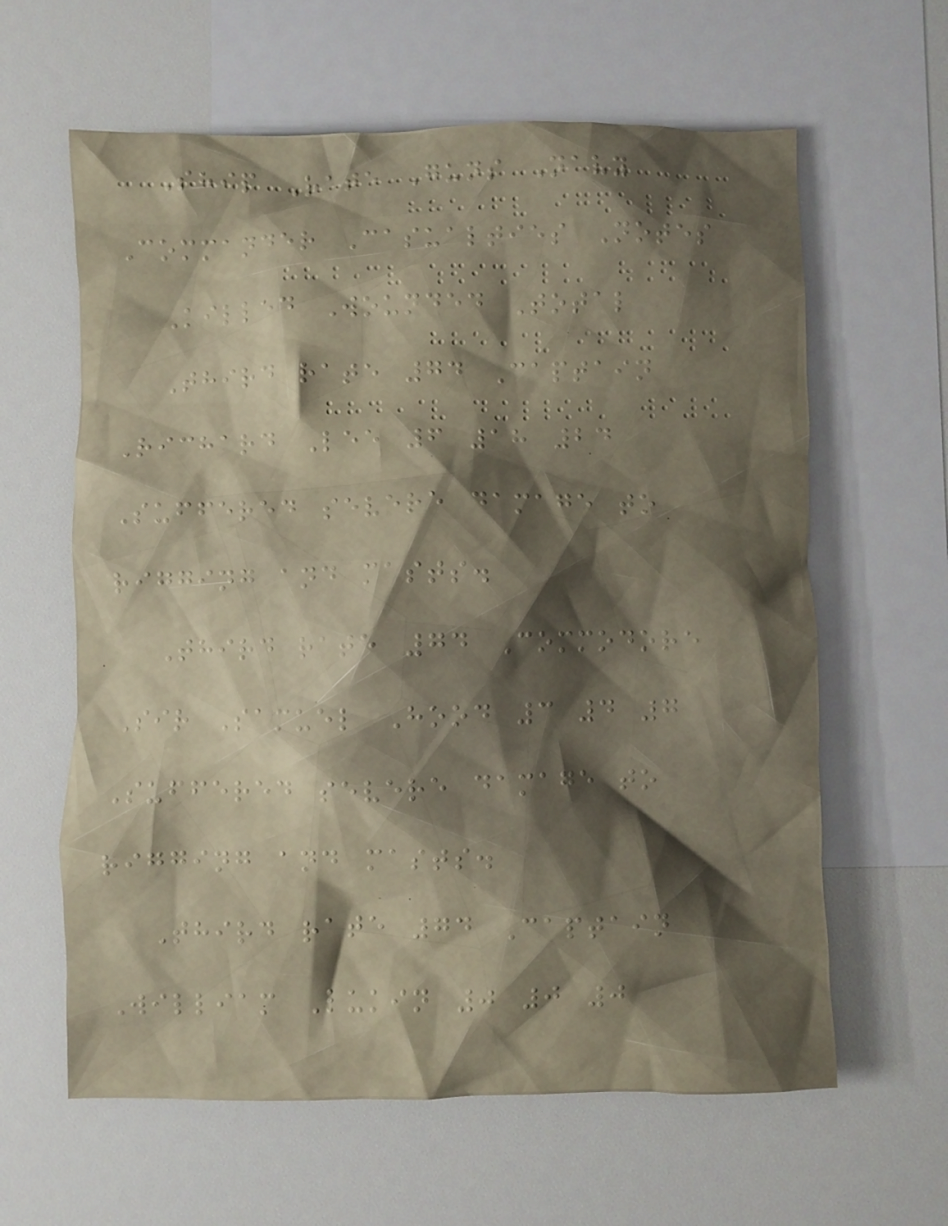Ship Rate Guns Navy
Commander Casualties Notes
Killed Wounded Total
Third rate 74 Captain
Richard Lee 6 18 24
Suffered severe damage to
rigging and masts.
Third rate 74 Commodore
Sir Samuel Hood 3 4 7
Suffered severe damage to
rigging and masts.
Third rate 74 Captain
William Lukin 0 0 0
